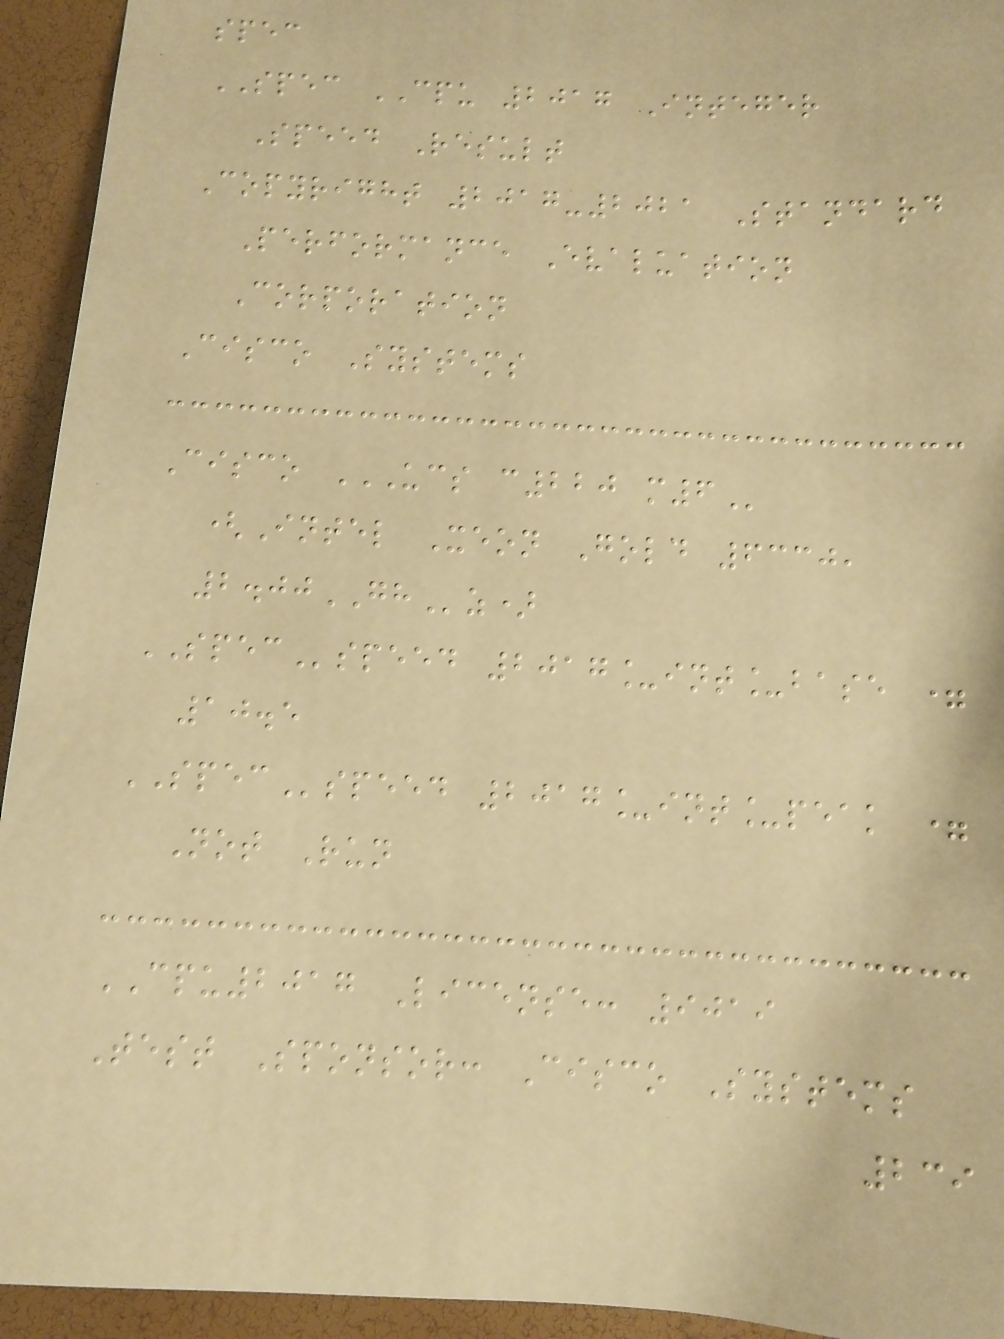spec
SPEC CPU 2017 Integer
Speed Result
Copyright 2017-2021 Standard
Performance Evaluation
Corporation
Cisco Systems
Cisco UCS C220 M6
(Intel Xeon Gold 6330,
2.00GHz)
SPECspeed 2017_int_base =
10.5
SPECspeed 2017_int_peak =
Not Run
CPU2017 License: 9019
Test Sponsor: Cisco Systems
239
